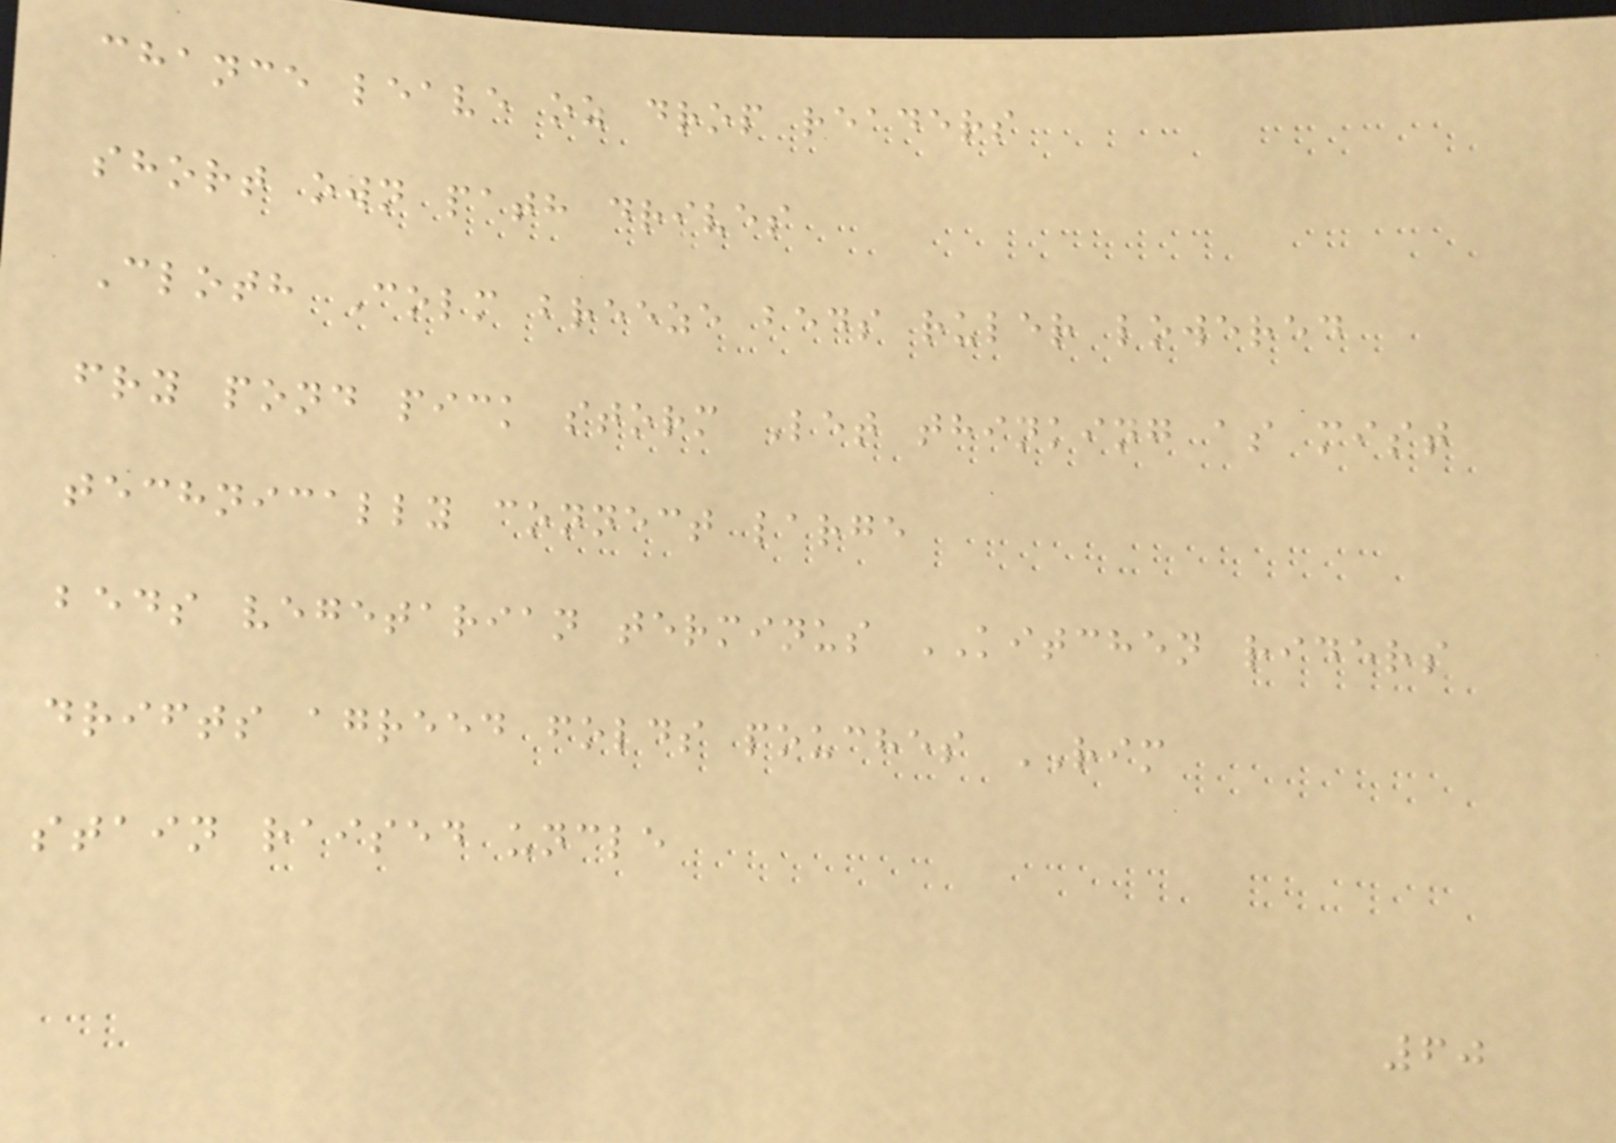chance leave oz drop readers
short own path drives
Cloth Colm breeze beds ruler lowered
fry pond pick storm Let thinking as mist
technically connect large
beds vegetarian terminus KITCHEN riders
drifts agreed folds pouches RIM
stain raised uncle
60
